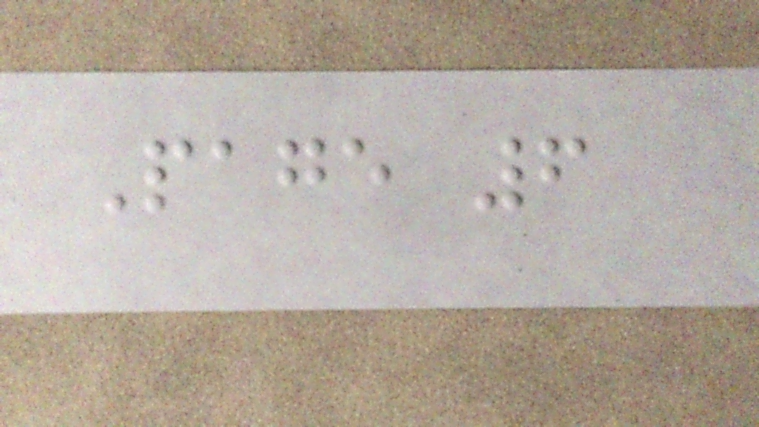Page 6
